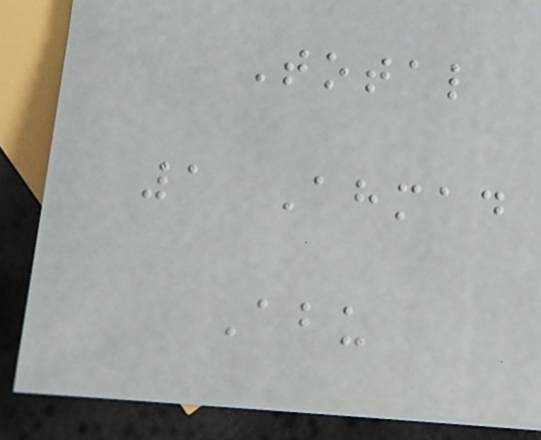Total
1 Ahmad
Abu
